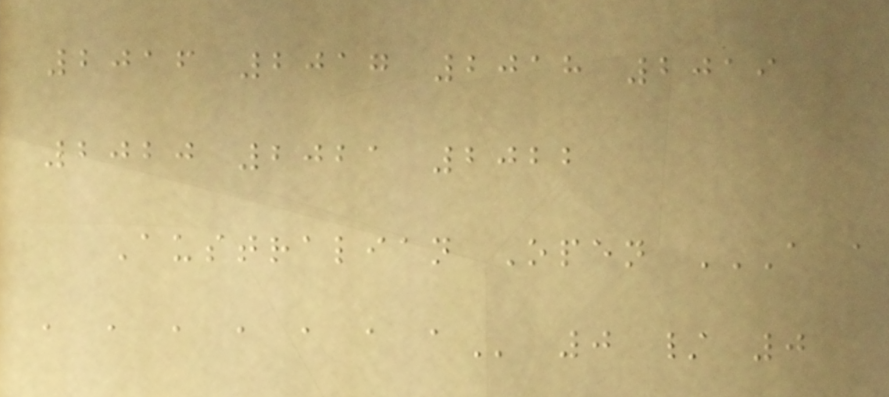2016 2017 2018 2019
2020 2021 2022
Australian Open A A
A A A A A A A 0 / 0
